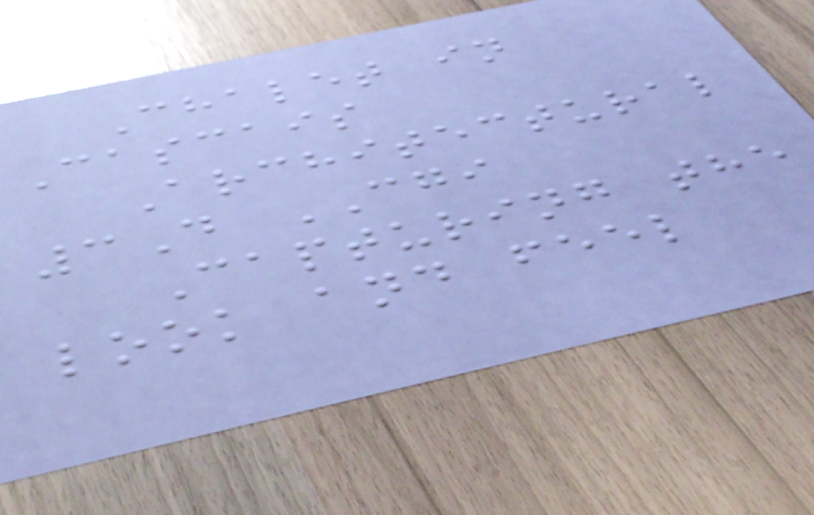Chalet in
Cascais
Architectural
3D CGI
Capturing the
look and feel
